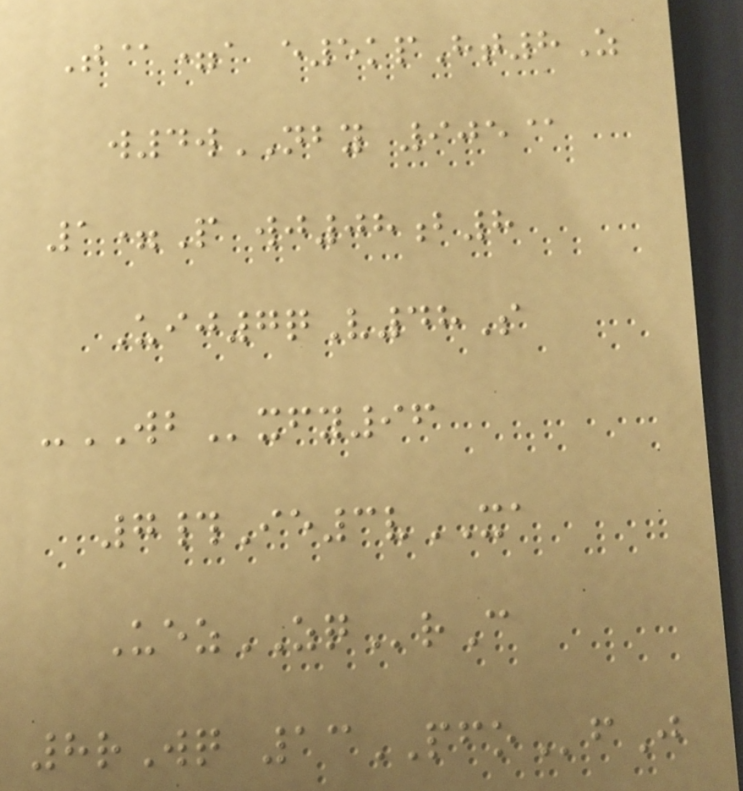T@=a e5kpHt8Z
w4wNBY 905@
1=P wj08b8
Uij7qV48S
-WBxfy96
7#Ie3vXA
UezZQrC
8rWq 13PFOfJ
